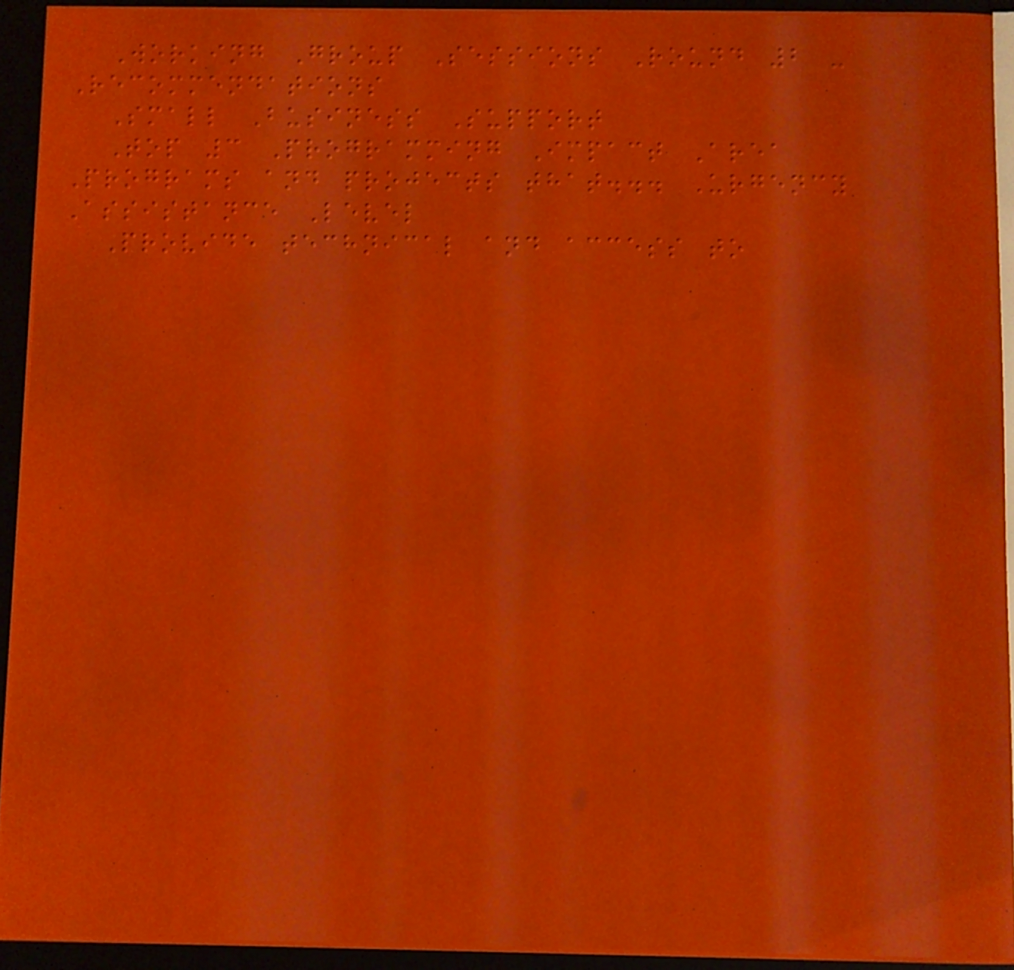Working Group Sessions Round 2 -
Recommendations
Small Business Support
Top 3 Programming Impact Area
Programs and projects that... Urgency
Assistance Level
Provide technical and access to
